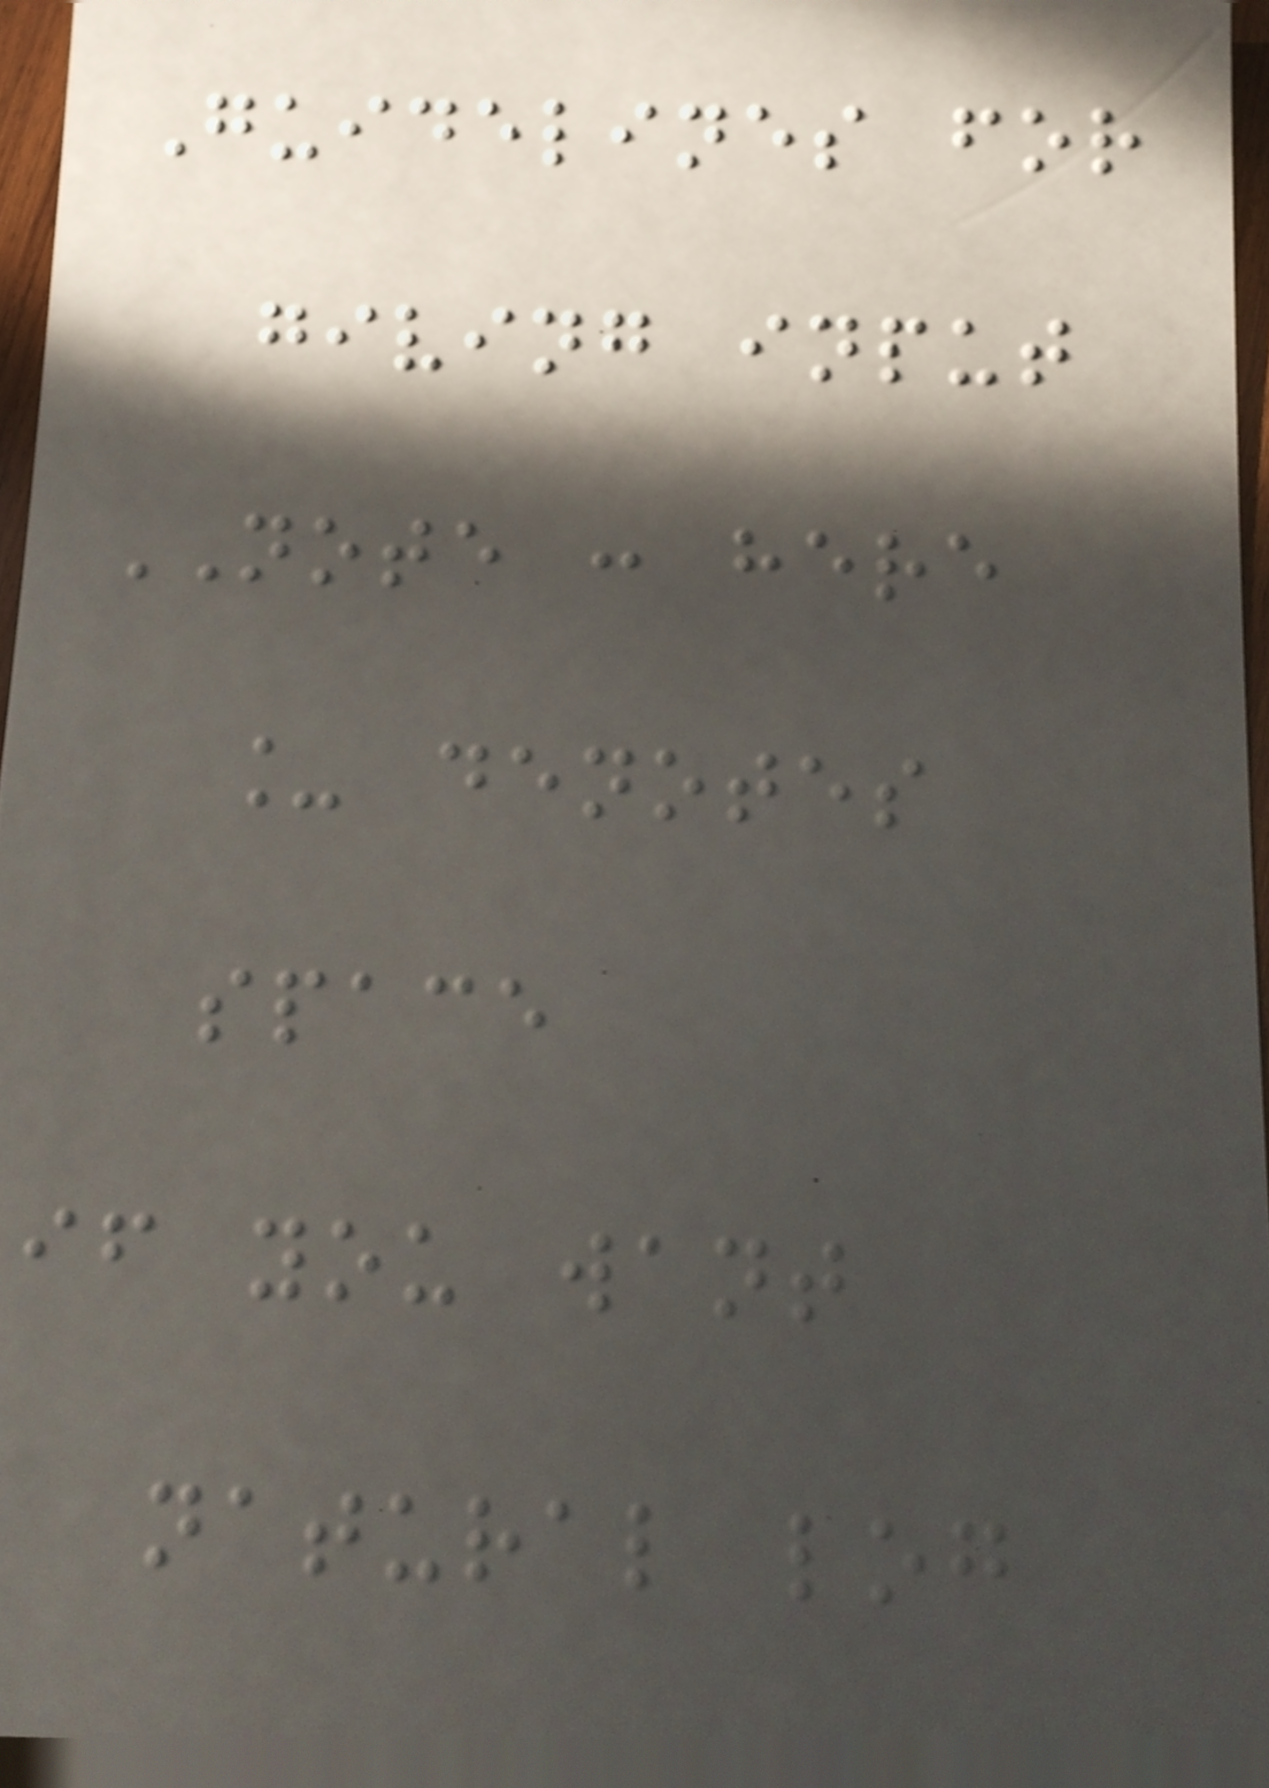Guidelines for
giving input
NOTE : here
_ denotes
space
if you want
natural log
